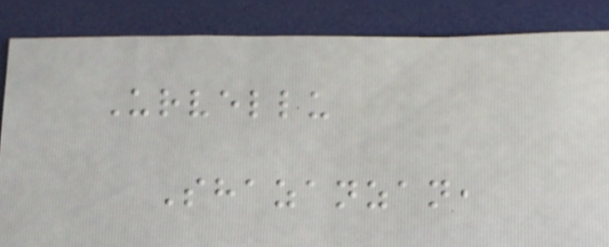Urvellu
Shazanzan,
